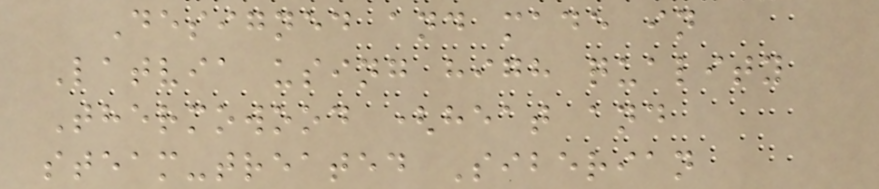Designed and made in
Latvia using high quality
Thermowood (heat and
steam-treated Siberian
